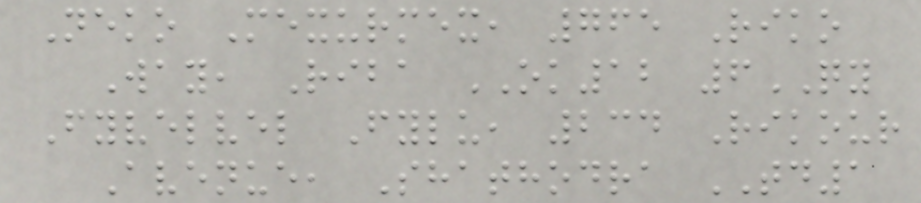Neko Mexurmex, 765 Riko
Way, Riba OK12 6QY
Fyvelvel Fylu, 234 Rikour
Avenue, Shathodra TD1
